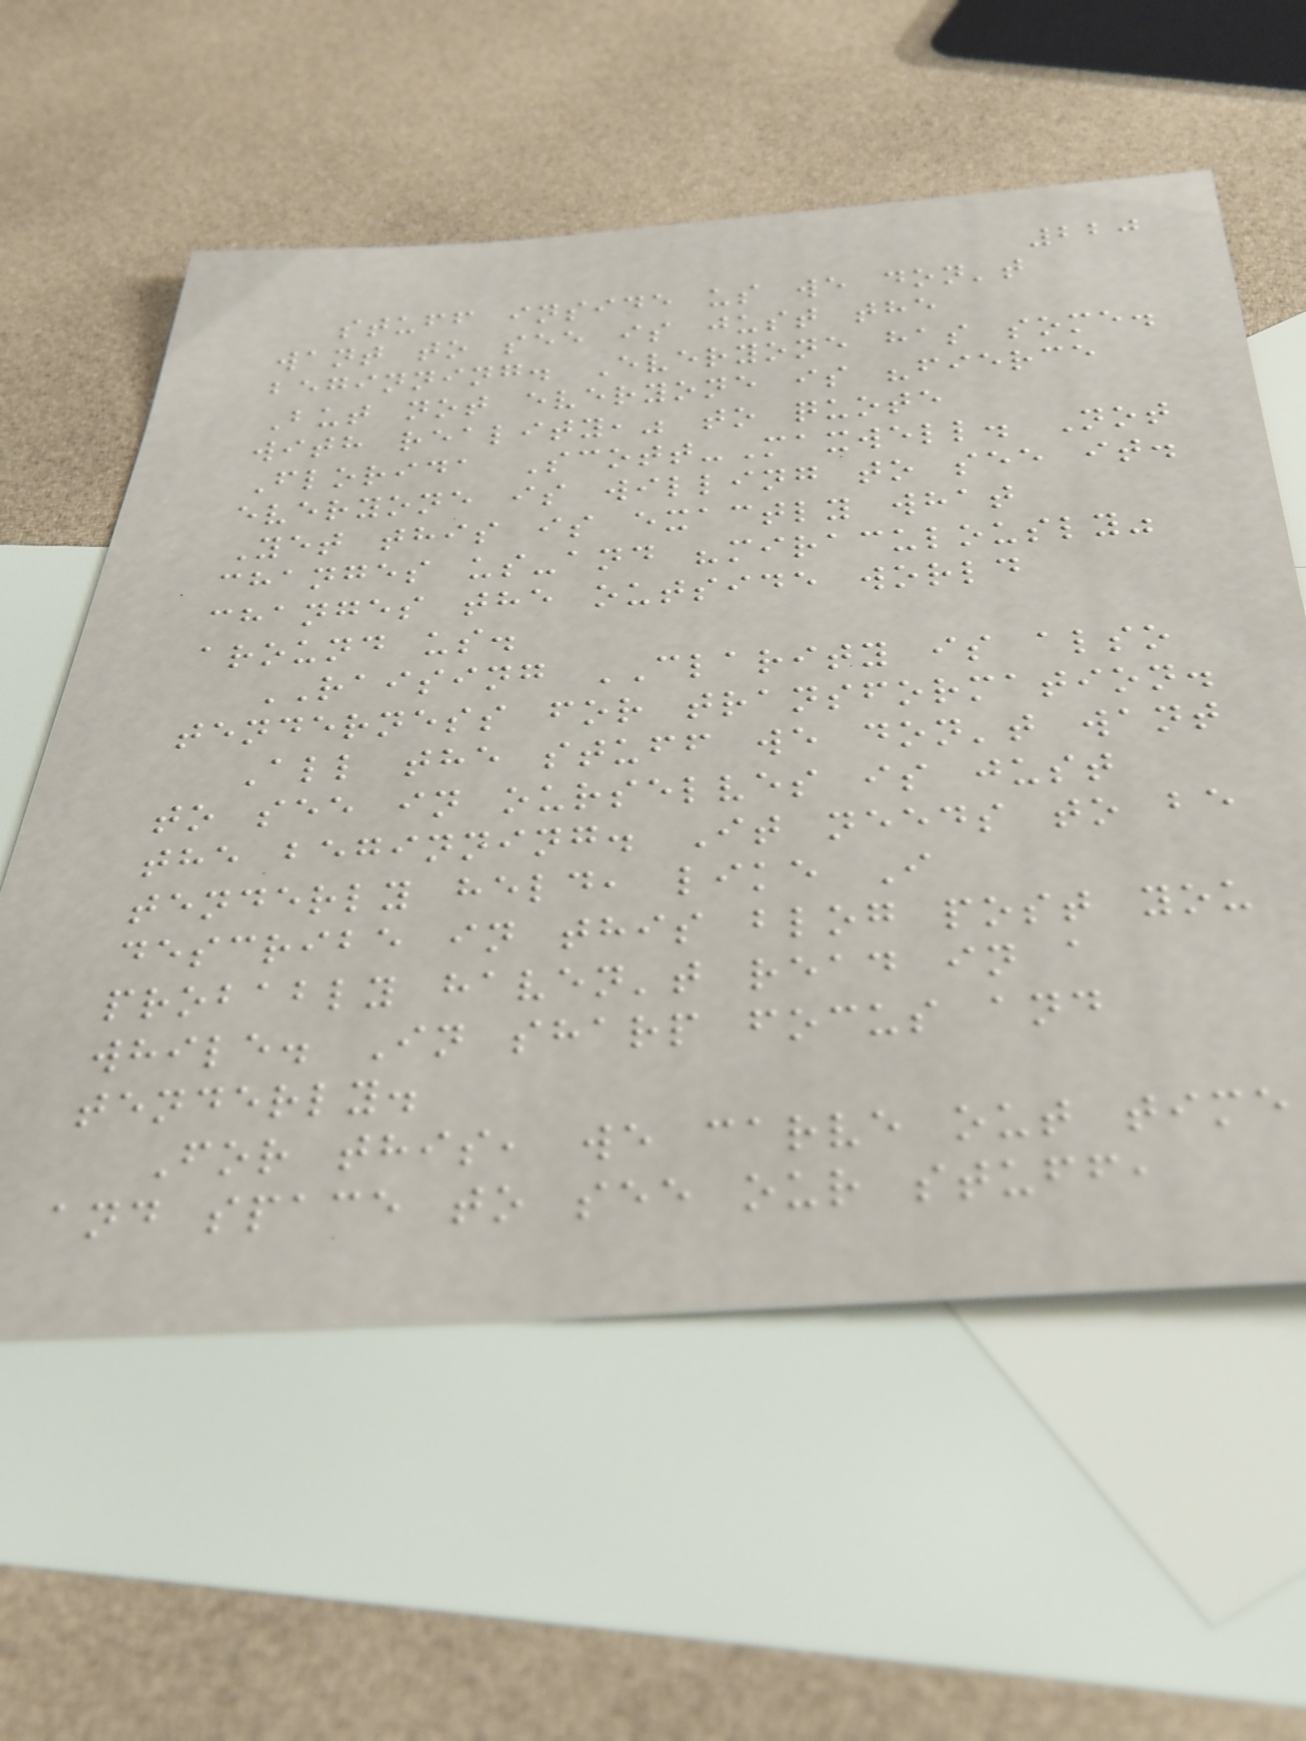220
stuff inside us we don't
want to see is just the
beginning. Everyone has some.
But not everyone is "fierce
with reality," to quote
Florida Scott-Maxwell. Not
everyone is willing to see it.
Yet this is exactly what
changes us-and "miraculously"
changes the outside world
around us.
RAISING CLARITY is also
tenderness for transformation.
All the stuff we don't want
to see in ourselves is just
the beginning. It needs to be
tenderly held, like I
describe in this blog post you
probably haven't read in a
while. In sharp focus and
tenderly.
For this, we carve out time
and space to see our stuff,
